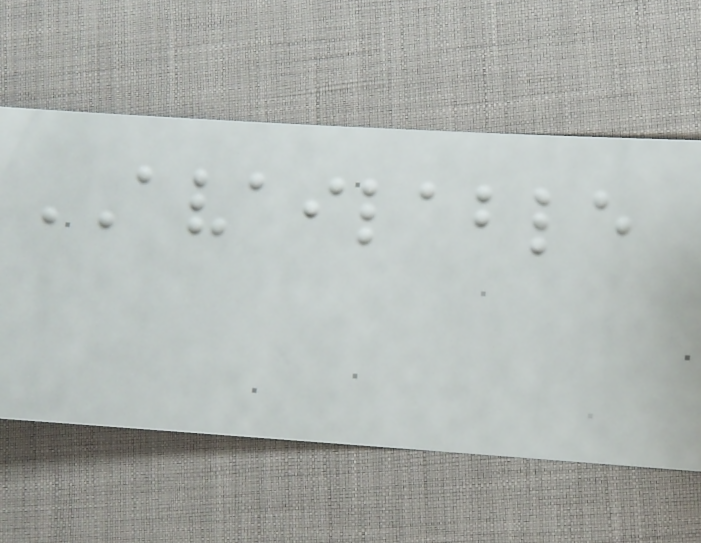AVAILABLE
